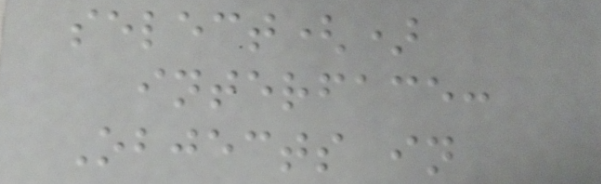select()
interface:
Objects in
